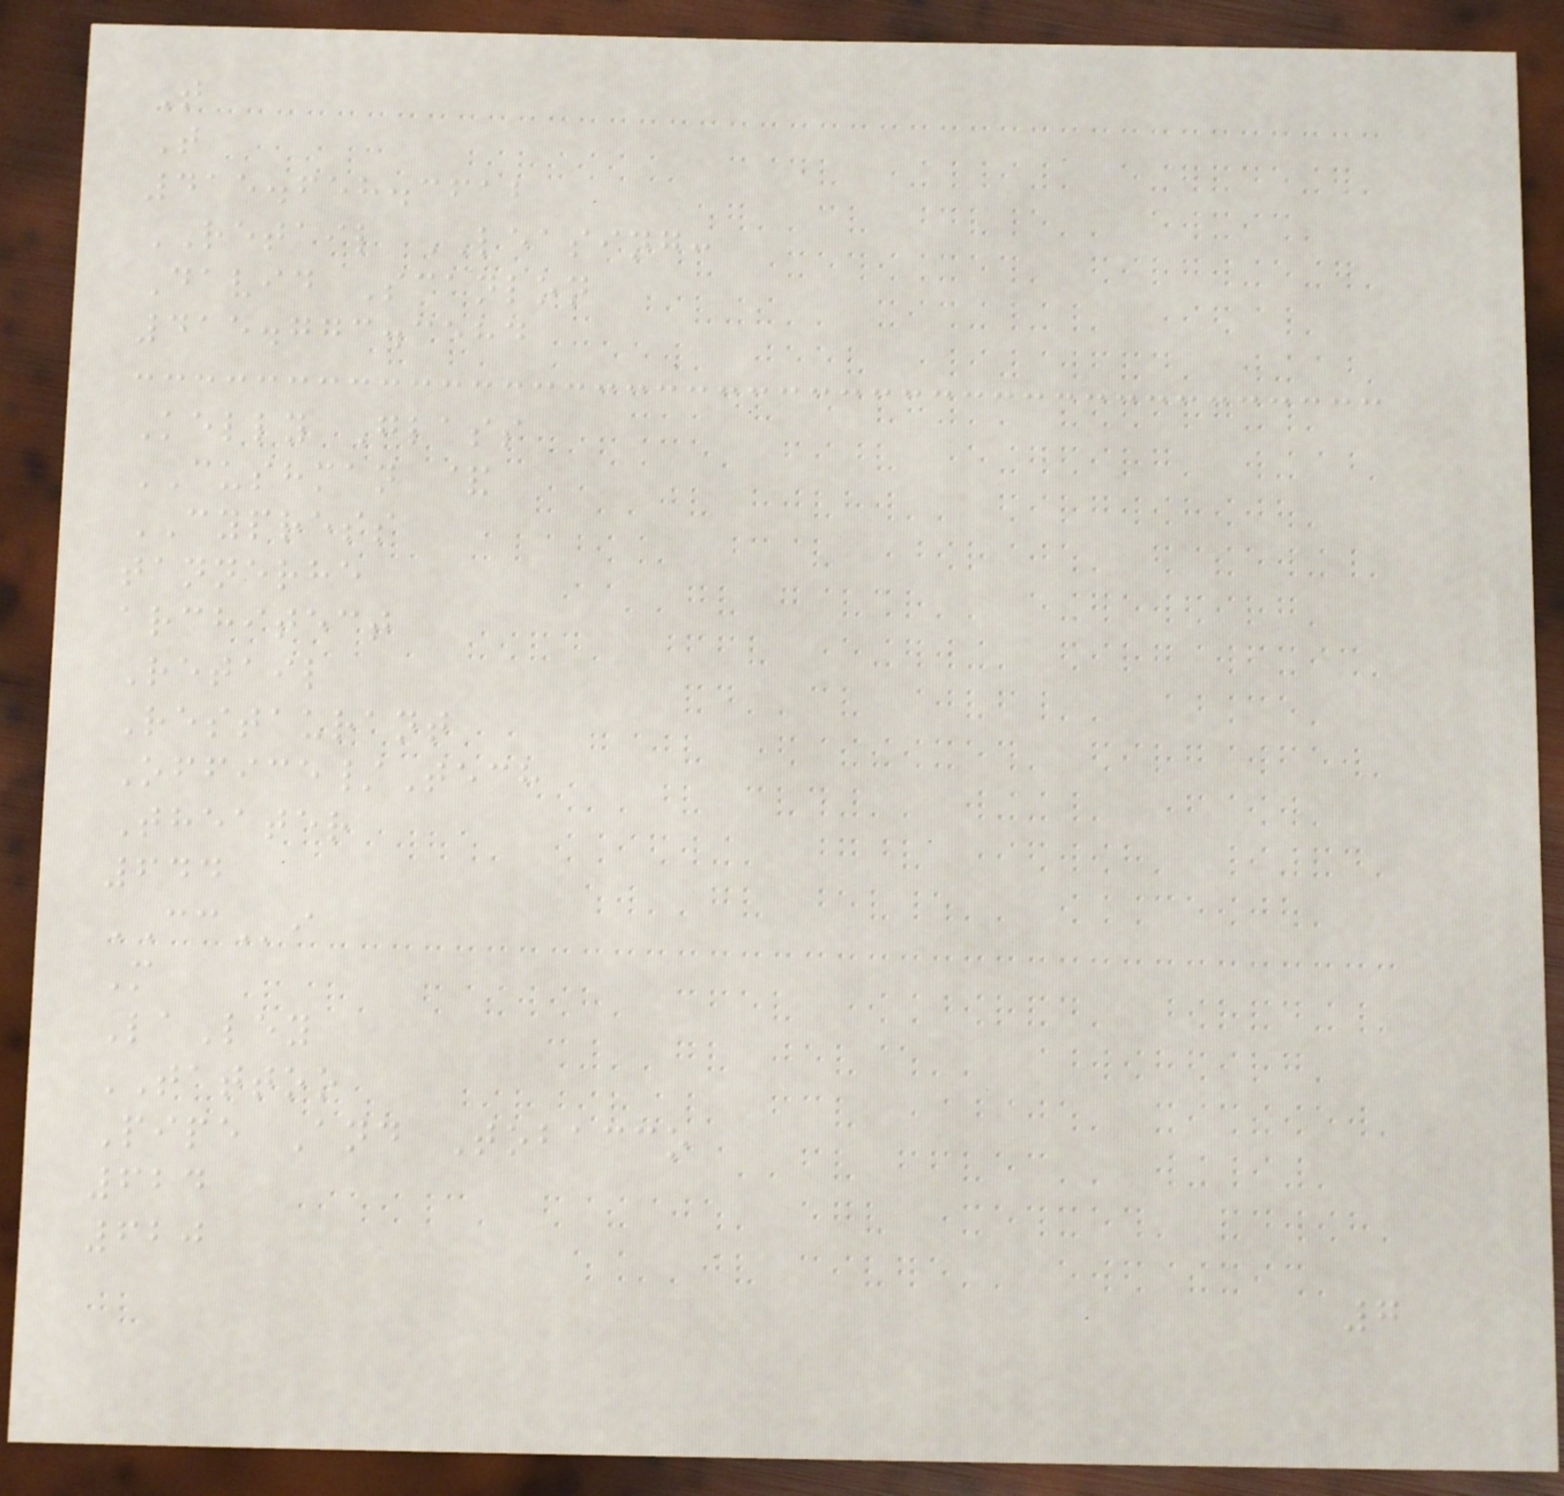T
T
415.658.3612
RETAIL LEASING:
David Scanlon
415.773.3584
Kelly Glass
CUSHMAN &
CYPRESS
tannerhe
architect
Retail
Restaurant
Office/Tech
Theater
644
CCi
M
LaLey
TATTOO
Pipe And Tobacco
624
620
7
